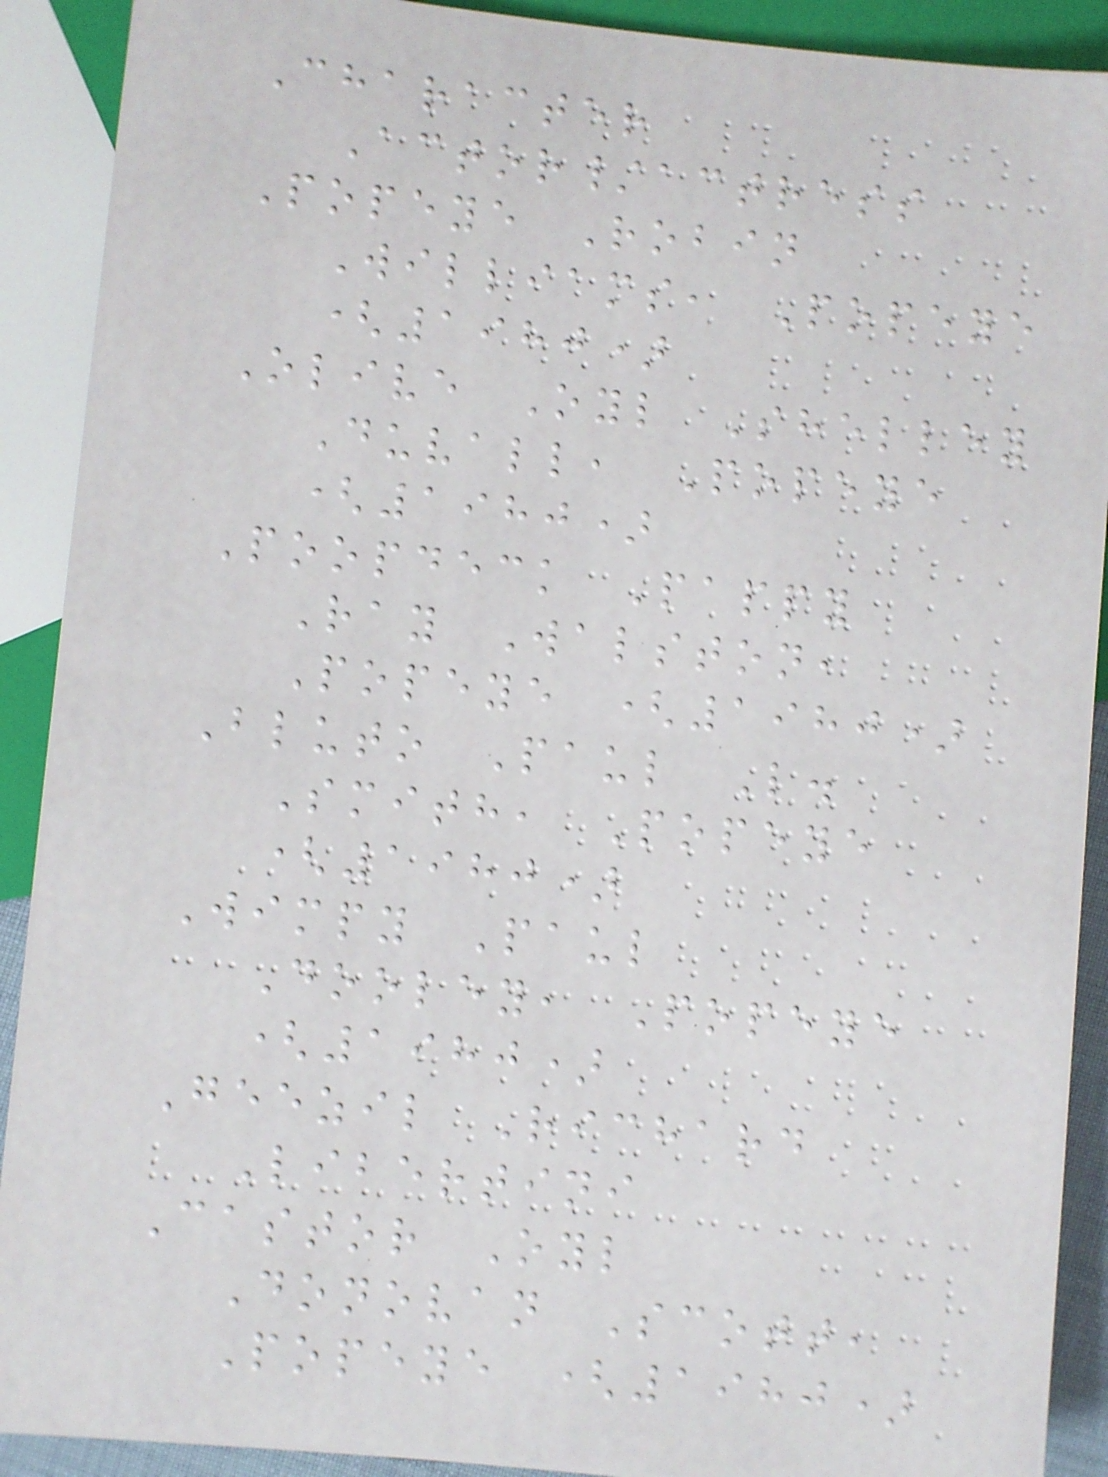Character
Actor/actress
Popeye Robin
Williams, Popeye
(1980)
Olive Oyl Shelley
Duvall, Popeye
(1980)
Poopdeck Pappy
Ray Walston,
Popeye (1980)
Bluto Paul L.
Smith, Popeye
(1980)
Wimpy Paul
Dooley, Popeye
(1980)
Geezil Richard
Libertini
Castor Oyl
Donovan Scott,
Popeye (1980)
